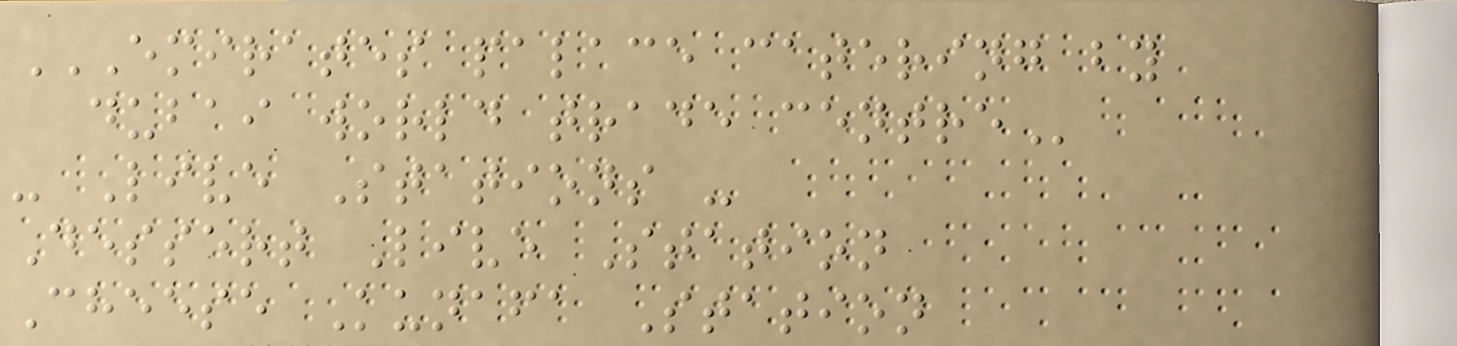EMIRATES PALACE CATERING BY
DUBAI WORLD TRADE CENTRE
- Live Stations -
Dessert Live Station
Cheese Kunafa Station
